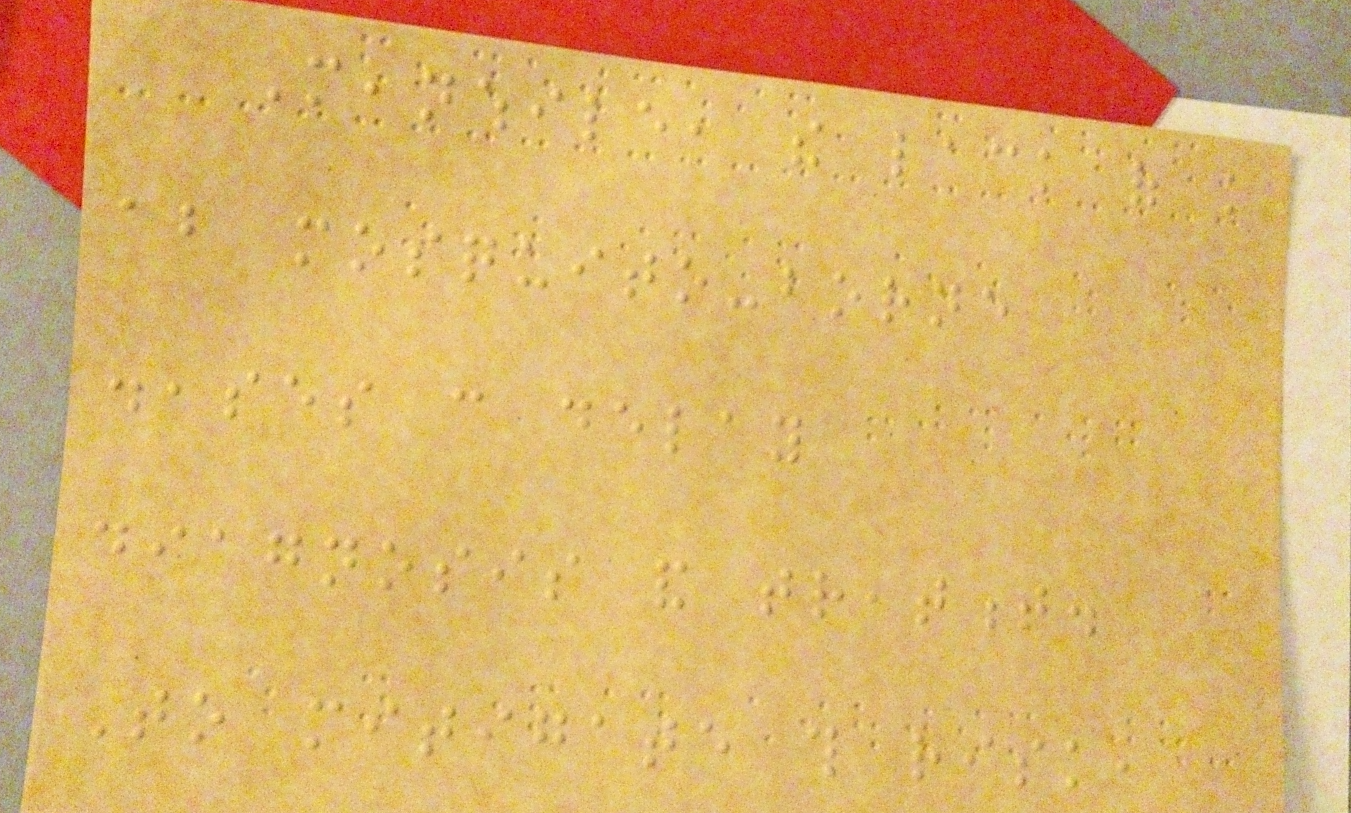Meanwhile, the lack of knowledge
about mosquito-borne
diseases can delay
diagnosis and treatment.
To mitigate this risk,
